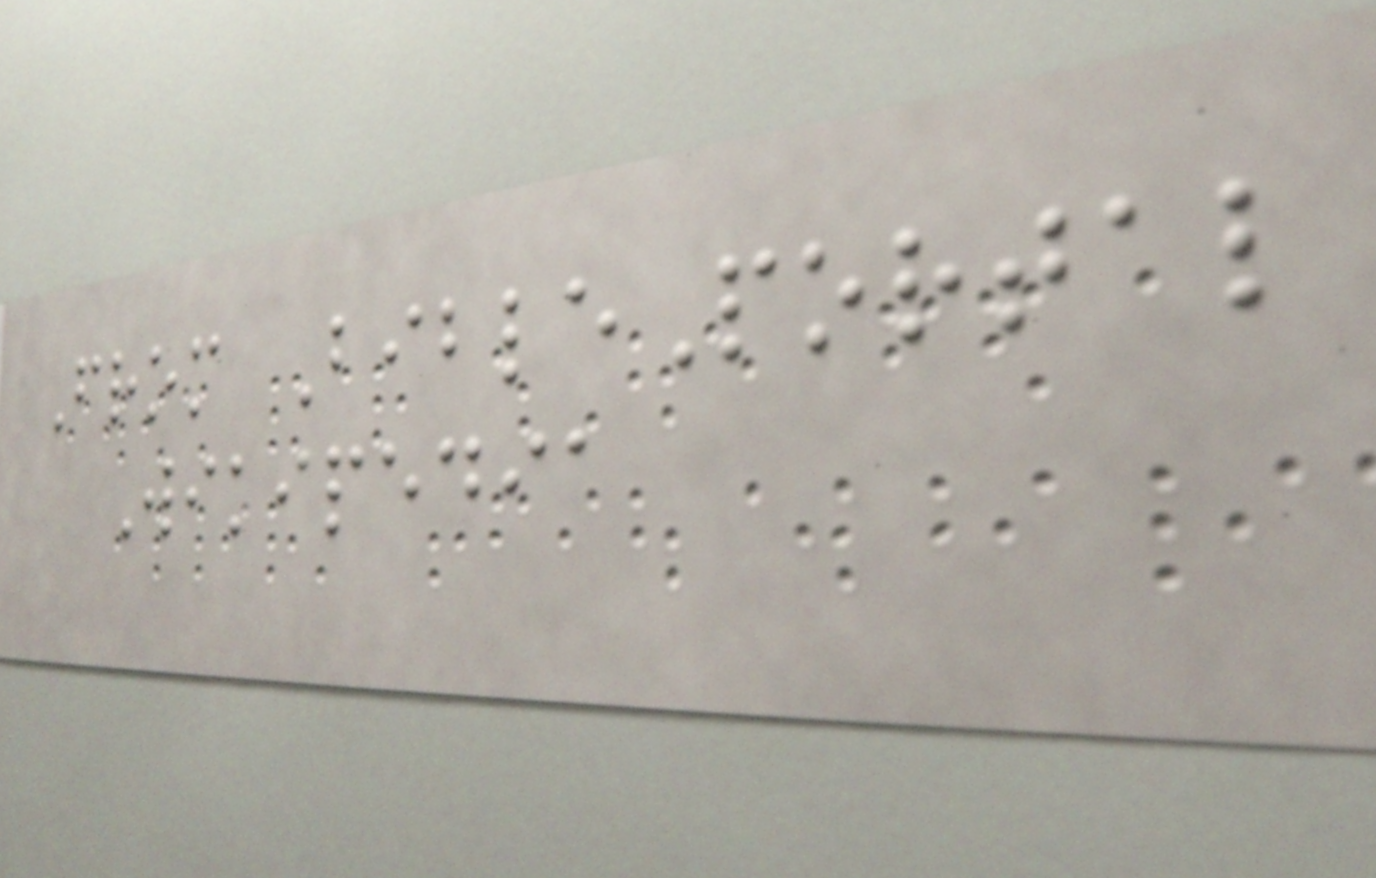From BiblePortal
Wikipedia
